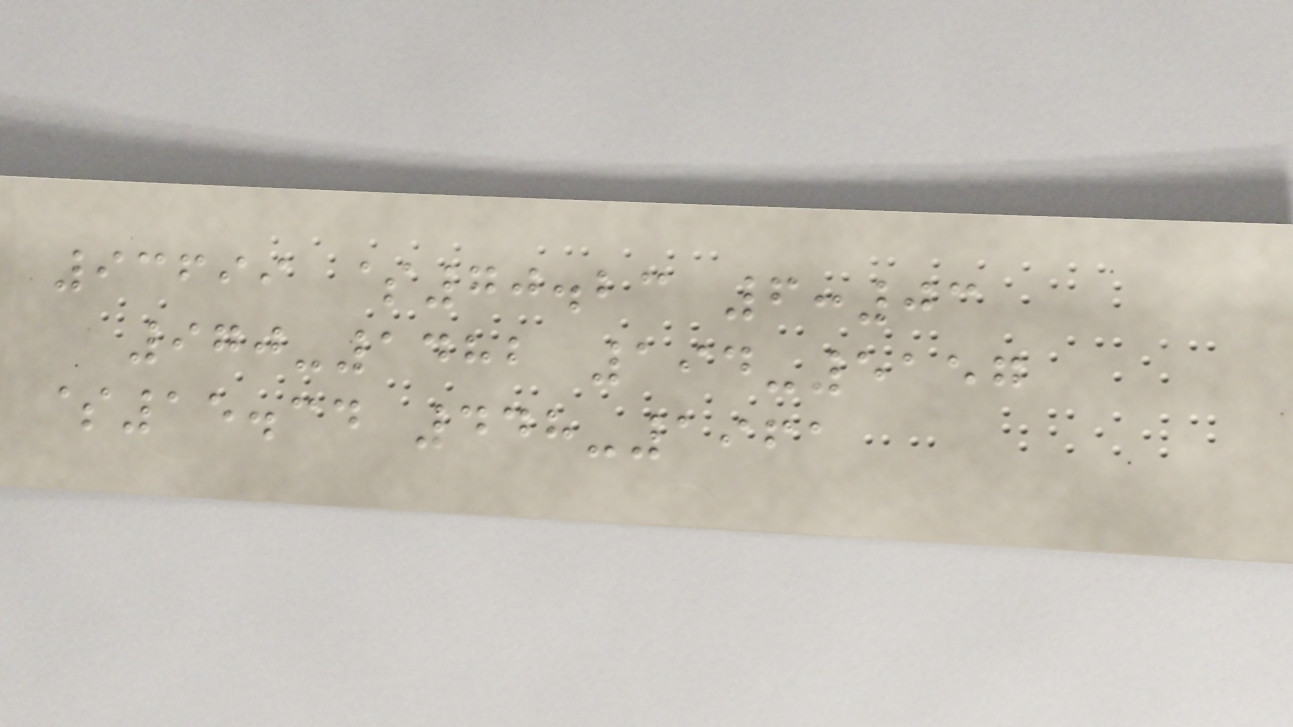93699 $70.23 6:03
970-1482 194-5157
$15.34 448-1961
